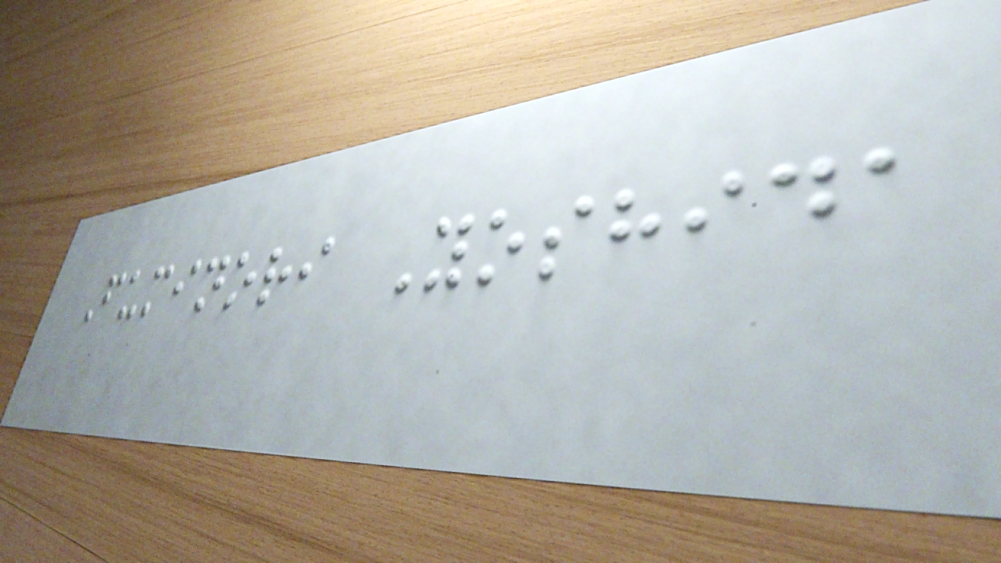Fuminori Yoshida
